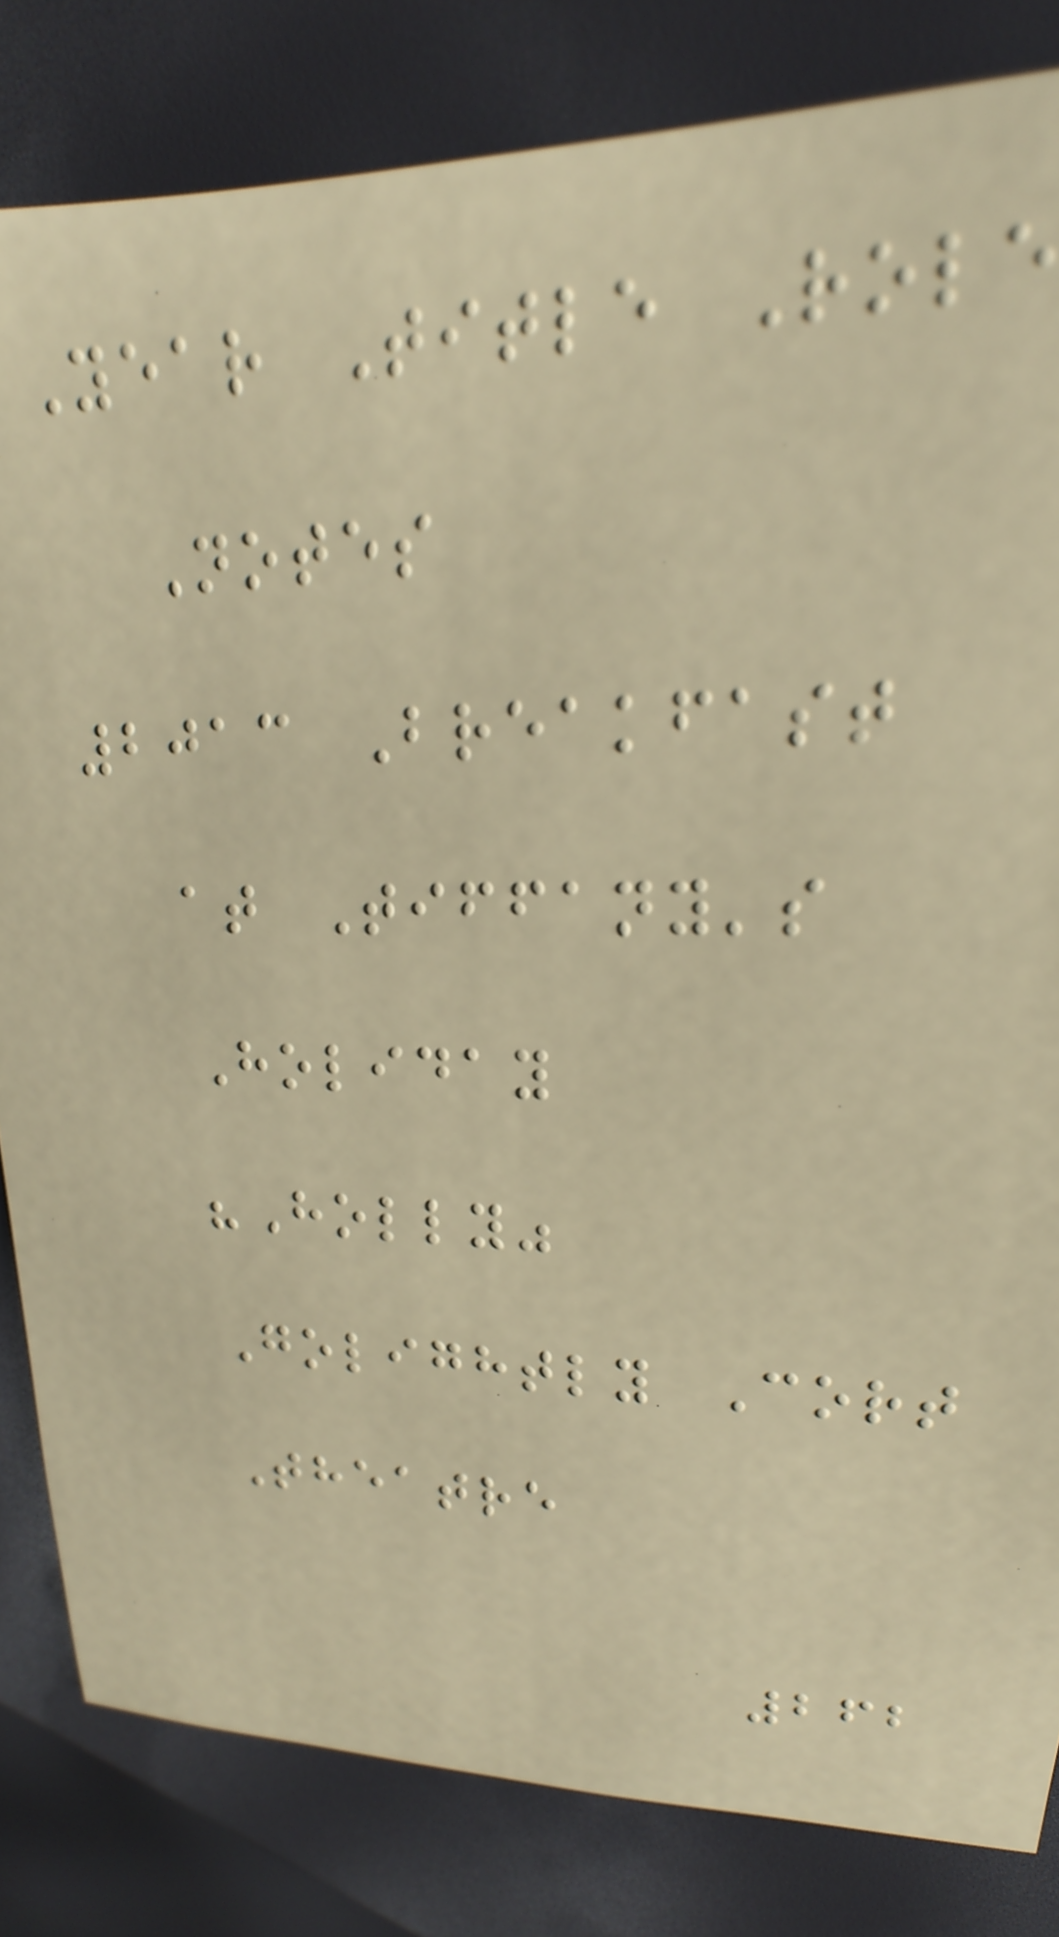Year Title Role
Notes
2013 Breakfast
at Tiffany's
Holiday
"Holly"
Golightly Cort
Theatre
262
